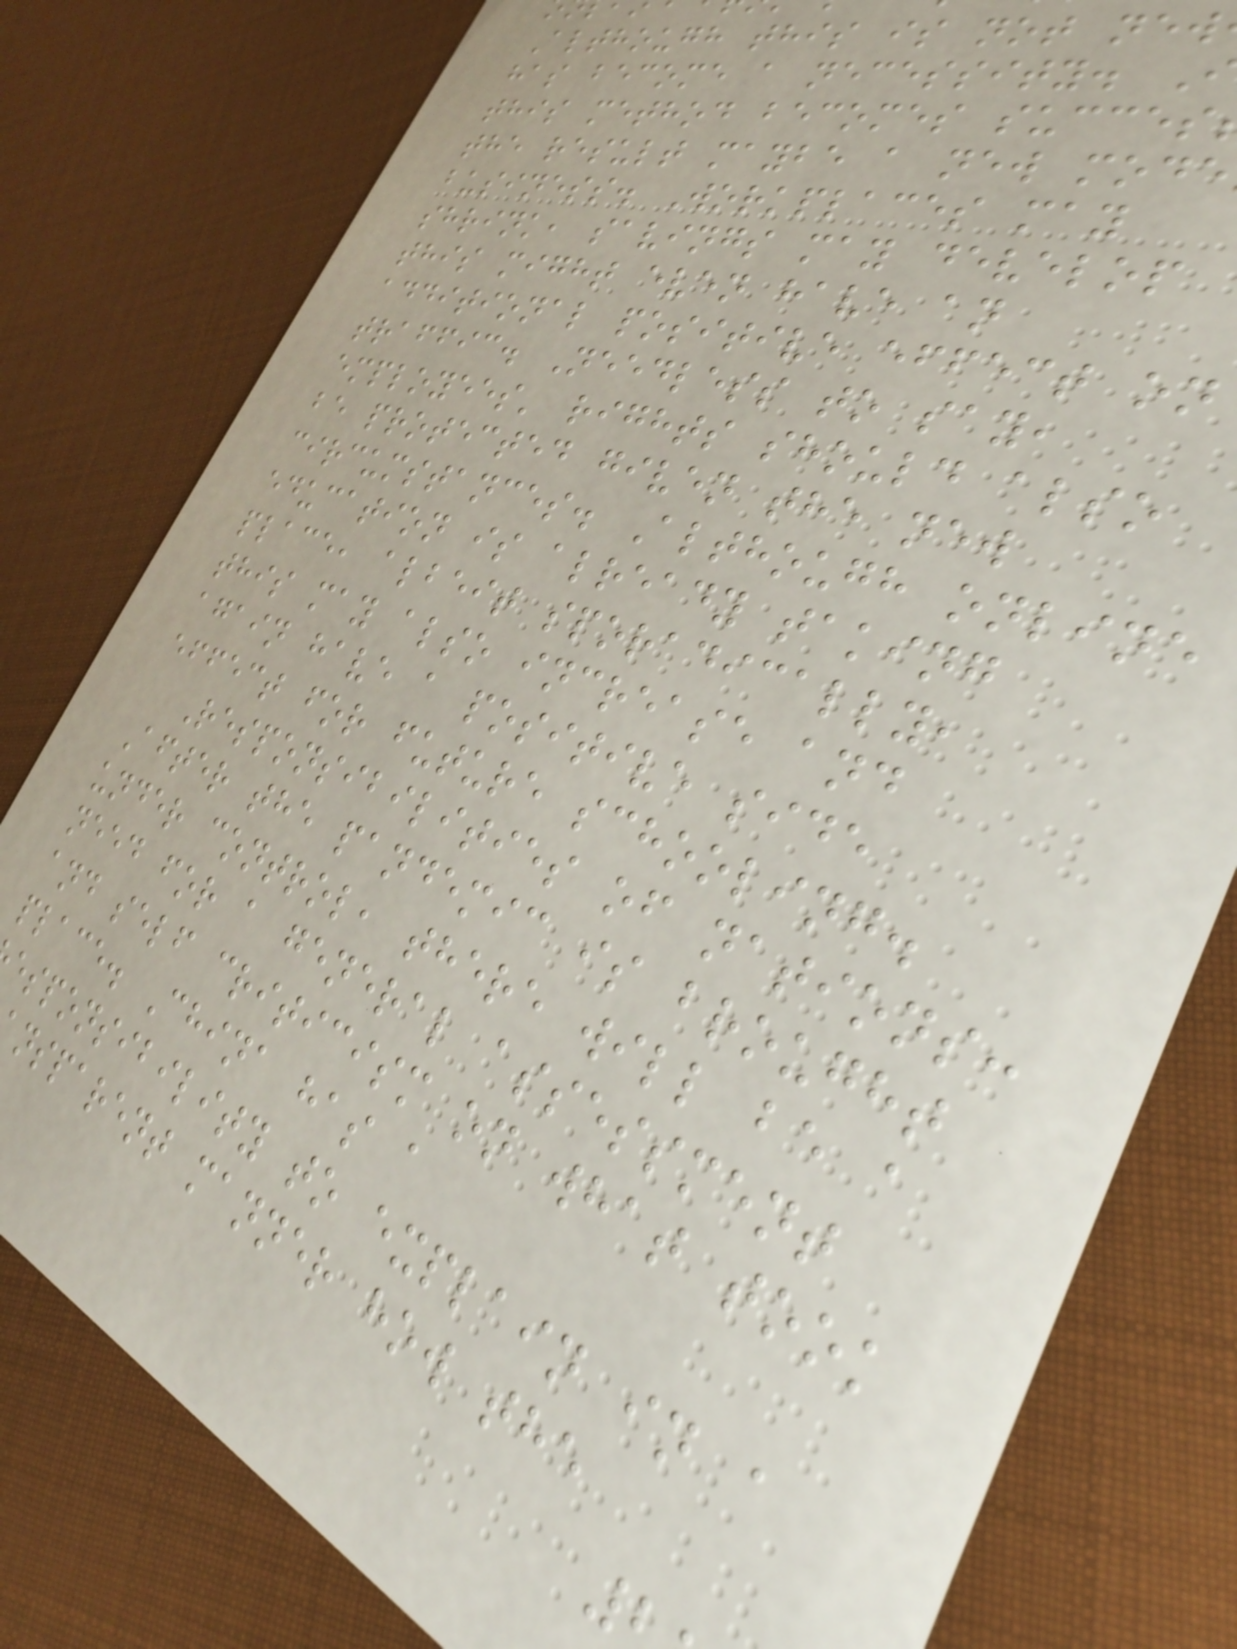Although this is not new
has become a necessity.
this method becomes succes
the result maybe a new mode
business. Workplaces may
shrink, savings may develop
this might even have an
additional positive effect on
traffic. Needless to say,
employees' rights should also
be protected given the new
circumstances. Although online
education is already taking
place, albeit sporadically,
this may also increase and
again have a positive side
effect for future schooling.
Responsibilities of nations:
After the pandemic is brought
under control, there will be a
need for a general assessment
and self criticism on what took
place. China has a
esponsibility to explain in a
nsparent manner how the
